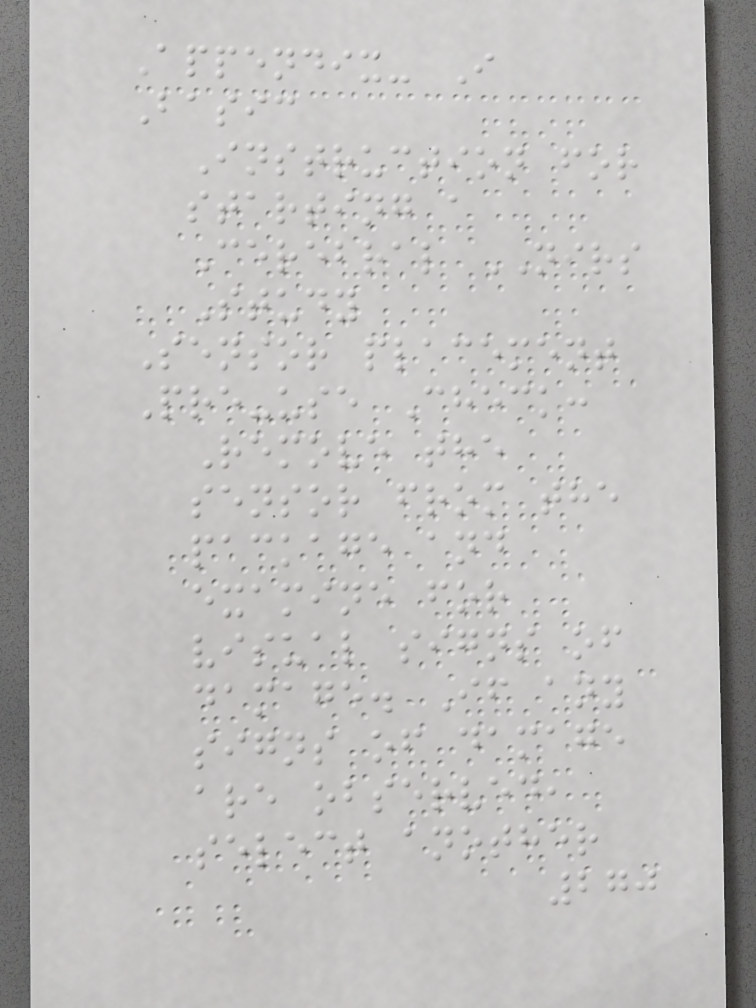Appendix- I
Basic
Instruction for
starting a
Cerebral NIRS
Study
Sensor placement
Pre-use Check:
Remove the
sensor from the
package and
examine for
visual signs of
damage. If any
signs of damage
are observed,
select another
270
